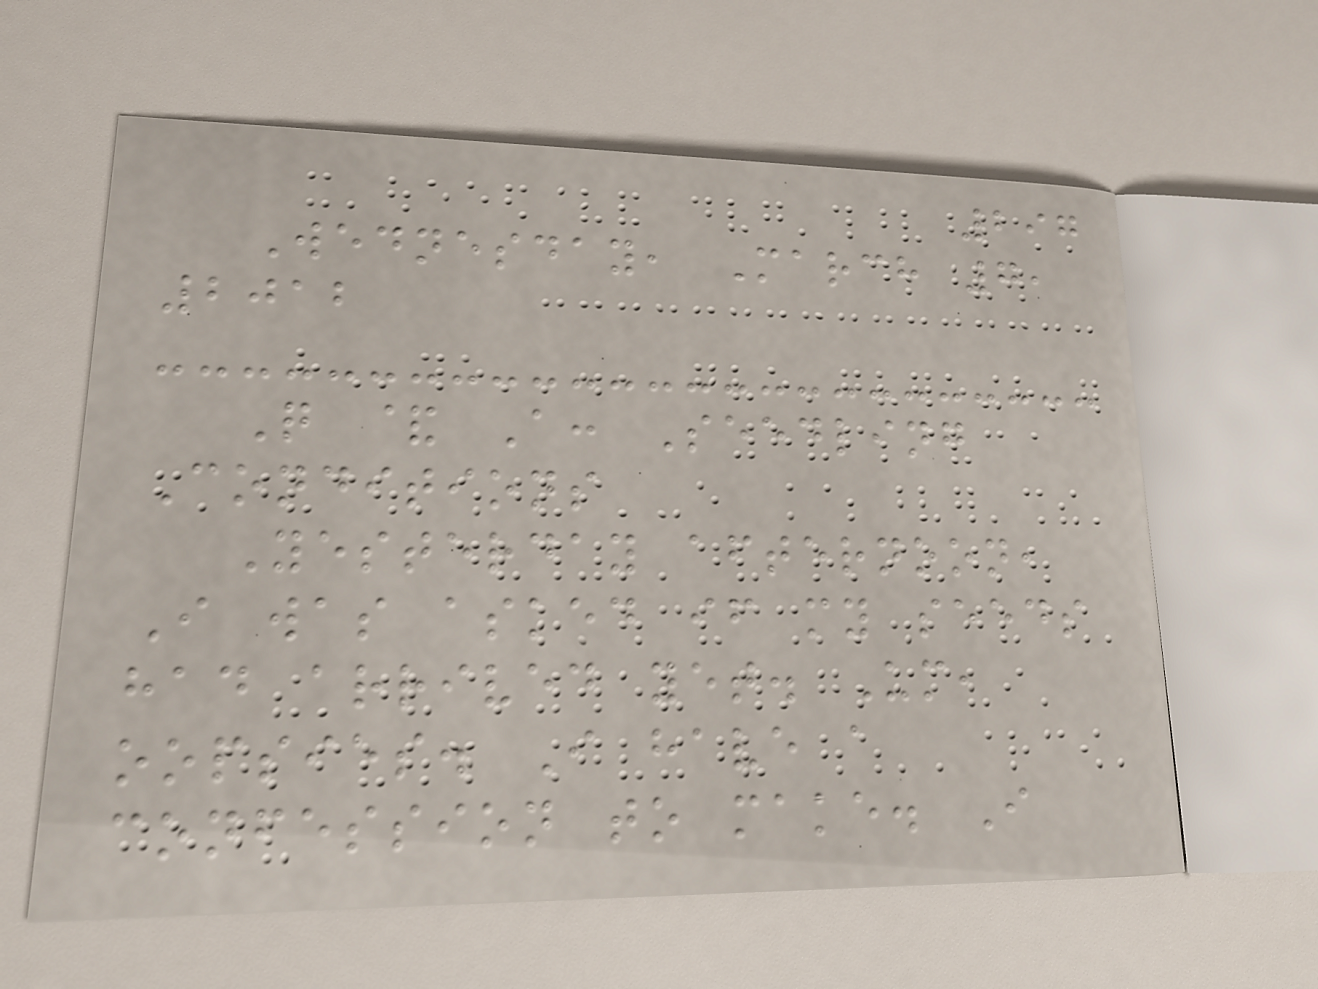297
Wednesday, March 7,
2012
Q & A: Seedling
Conditions
Yesterday afternoon,
I was asked if my seeds
had arrived yet. Um,
oopsies. I have a
confession to make. I
